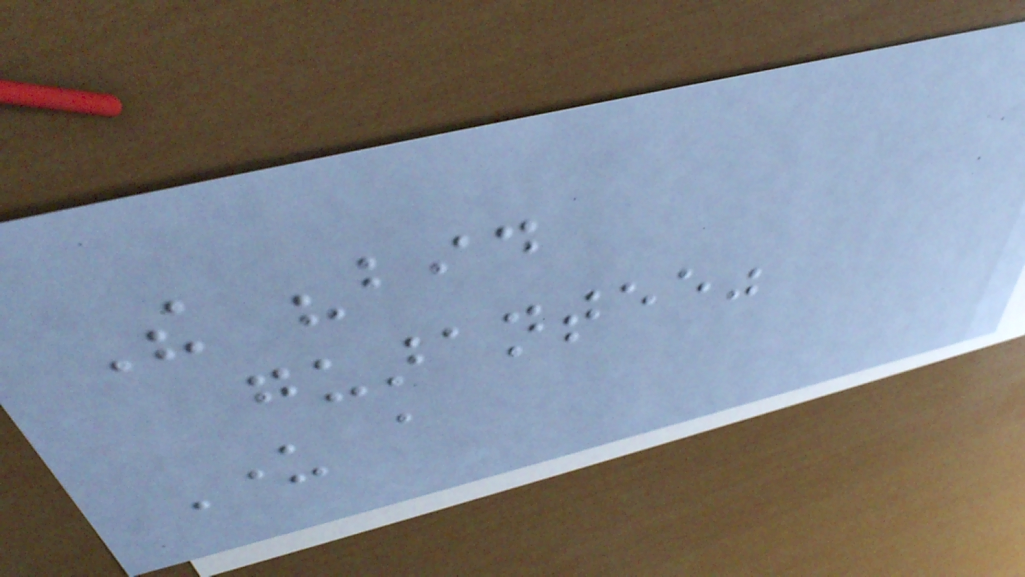The "bid
guarantee"
Under a
